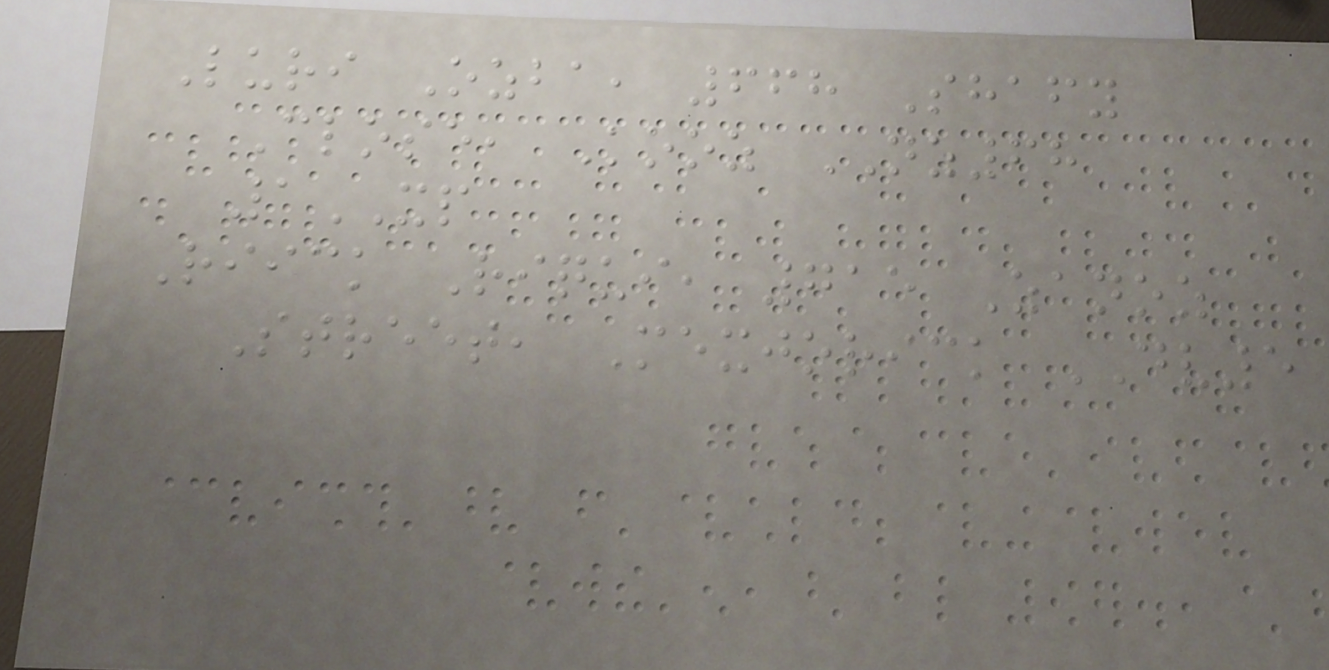Luri Ozba, 668 Shafy
Close, Kooz NZ68
1XP
Riick Riqui, 715 Zanoz
Street, Mexjorick DV5
